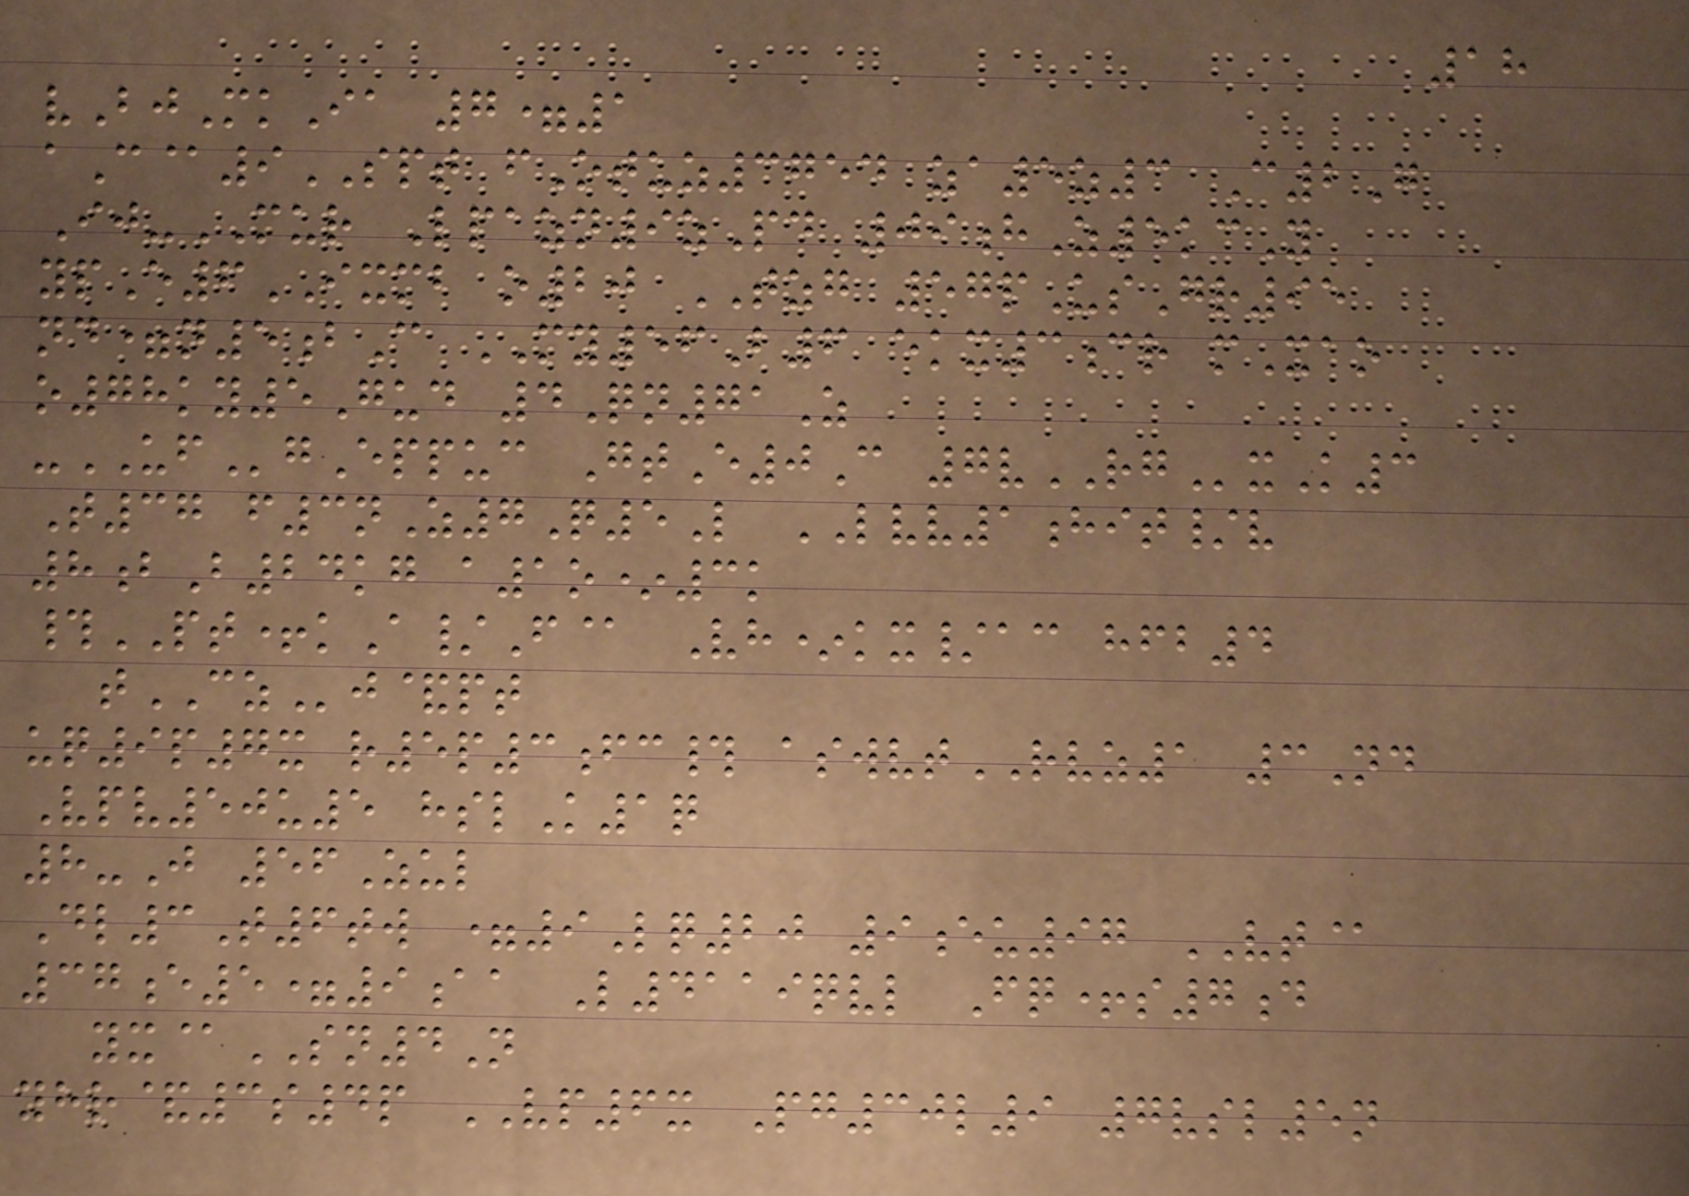18
vBjMkIa 7=1
aC@9SPT fOtuz3754 za5z3 C2G
Ij-MUR Lpazn9zPd 09hZ5kcY
ypE6IXMB o20 TZG 57pUsGr95
nd=n5bC MY56B6 ekx3cr mXao
o78ky5Gud 4Qn71Z
-UFgEppuc GtE0C 7vRGxK3
T37 f3nZ7Q5L LVV1hit/v
8bB24kg a1o*3k
#PT+kA/F@ Vh*kx/ac hfb4
tCZj&pt
uq9p7x r5p3fc# aswvtRVZ1 3Nd
Vpv50u5 hslK1q
8-J 56Zul
Dl3T6tw =9Lq20 9eu97 VT@
37e5=9aa L4119qvl Fq+s7d
yx@SN4N
yhr&3s4p VP6x Pg30l9 7vsl5n
